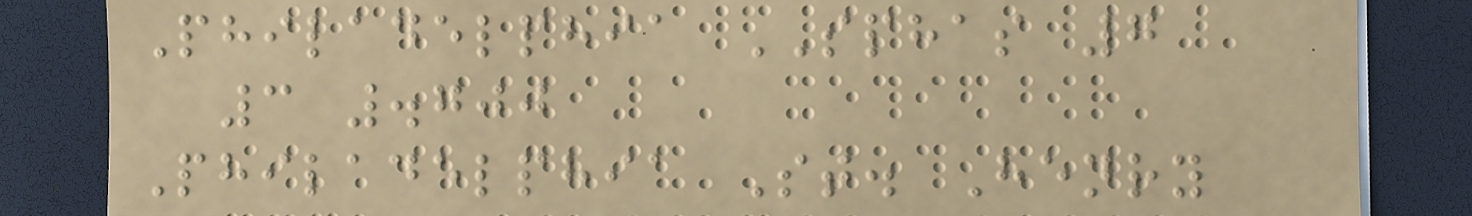Philadelphia SPHAS 7
3 .700
Philadelphia St. Henry
